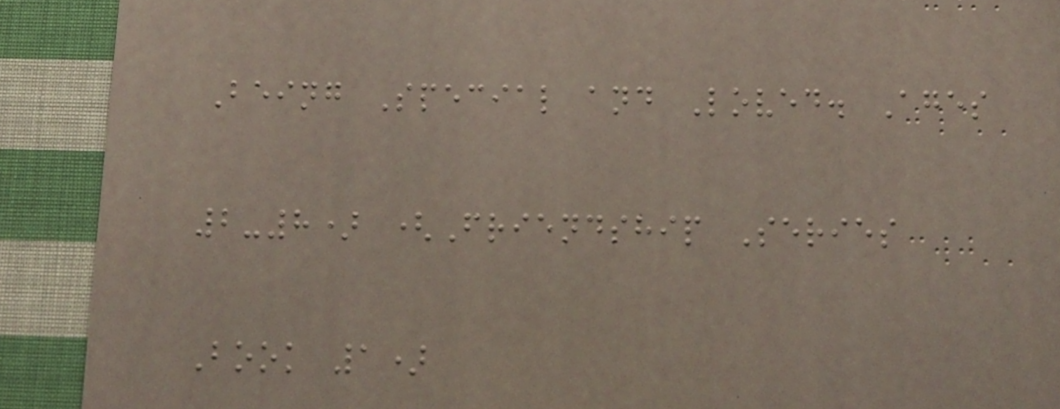Being Special and Loved. Ages
2-8) (Friendship Series
Book 1)
